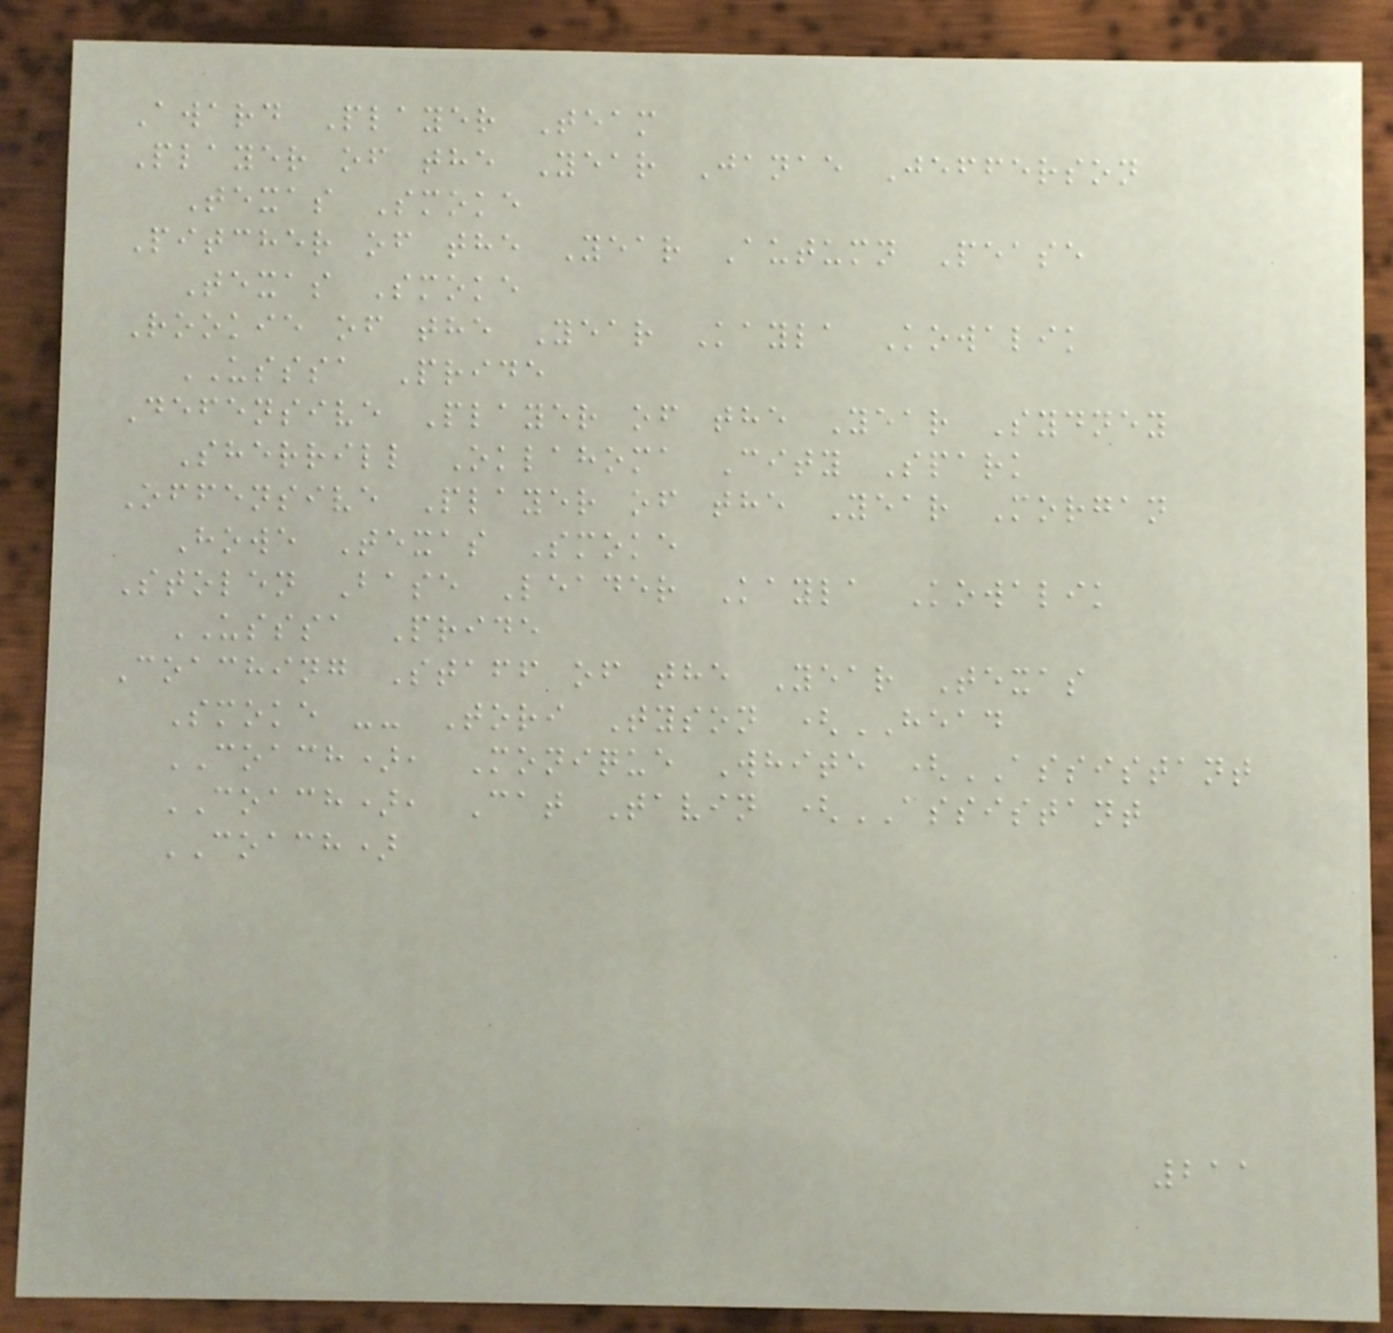Award Player Team
Player of the Year Janae Jefferson
Texas Smoke
Pitcher of the Year Autumn Pease
Texas Smoke
Rookie of the Year Kayla Kowalik
USSSA Pride
Defensive Player of the Year Sydney
Sherrill Oklahoma City Spark
Offensive Player of the Year Morgan
Howe Texas Smoke
Stolen Base Leader Kayla Kowalik
USSSA Pride
Coaching Staff of the Year Texas
Smoke -- Tori Tyson (HEAD
COACH), Monique White (ASSISTANT
COACH), Cat Tavin (ASSISTANT
COACH)
211
